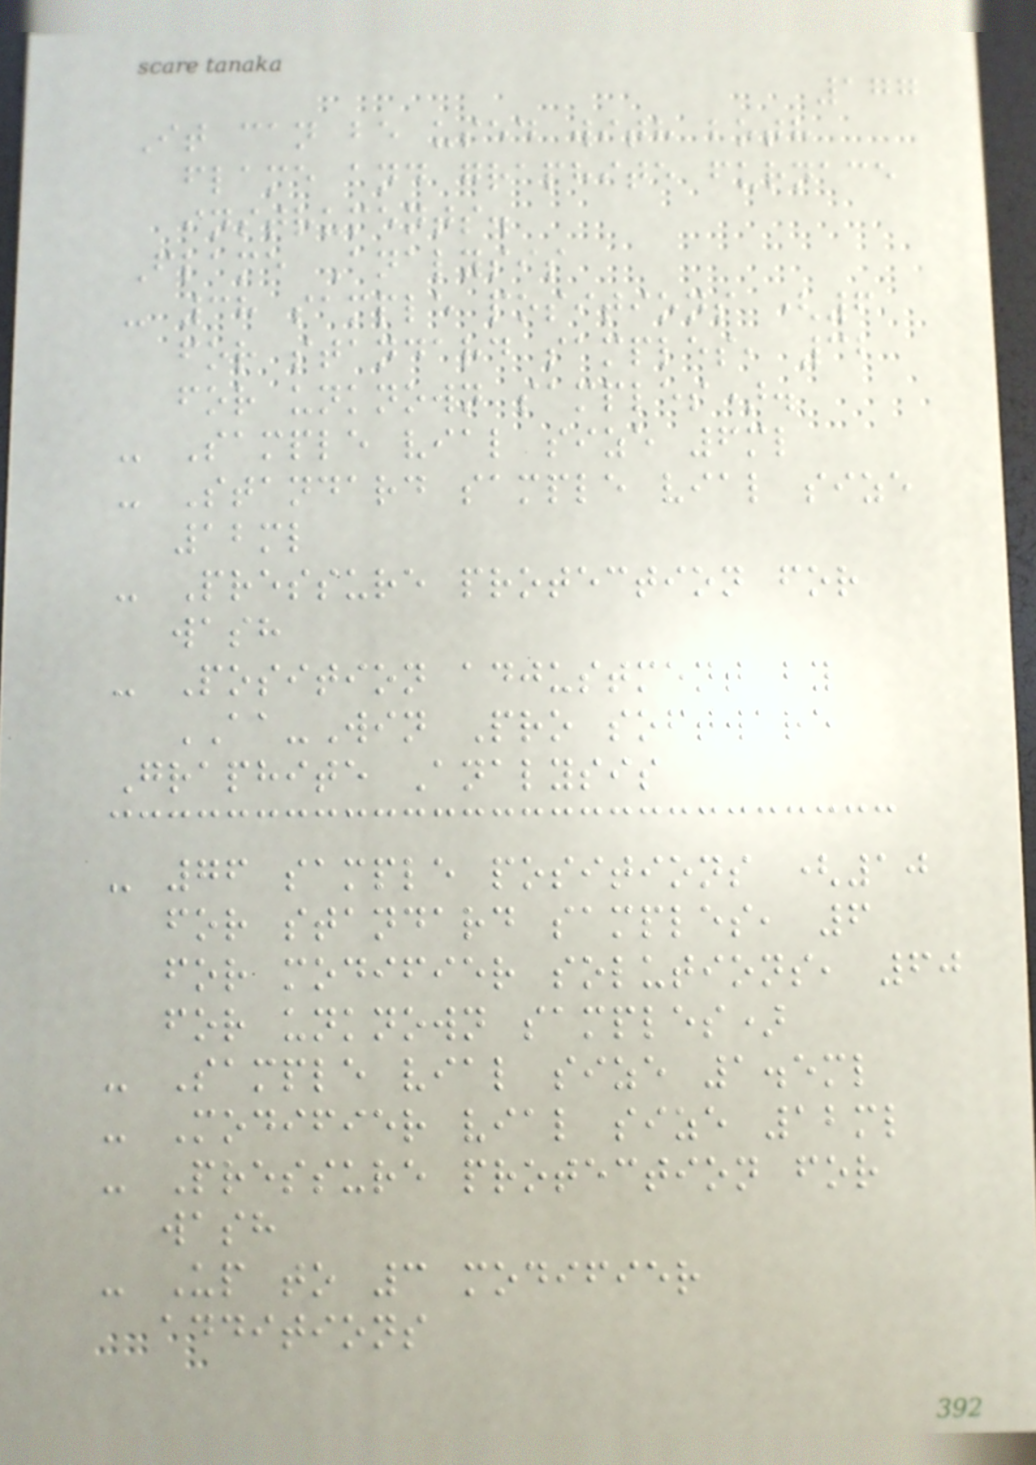177
It can be used with both
flame and graphite furnace
instruments.
Flame Analysis
- 38 sample positions (6
for standard samples, 32
for unknown samples).
- Sample vial size 6ml
- Standard sample vial size
12ml
- Pressure protection for
wash
- Position adjustment by
AA-Win Pro software
Graphite Analysis
- 76 sample positions (10
for standard samples, 6
for modifier solutions, 60
for unknown samples)
- Sample vial size 1.5ml
- Modifier vial size 12ml
- Pressure protection for
wash
- Up to 3 modifier
additions
